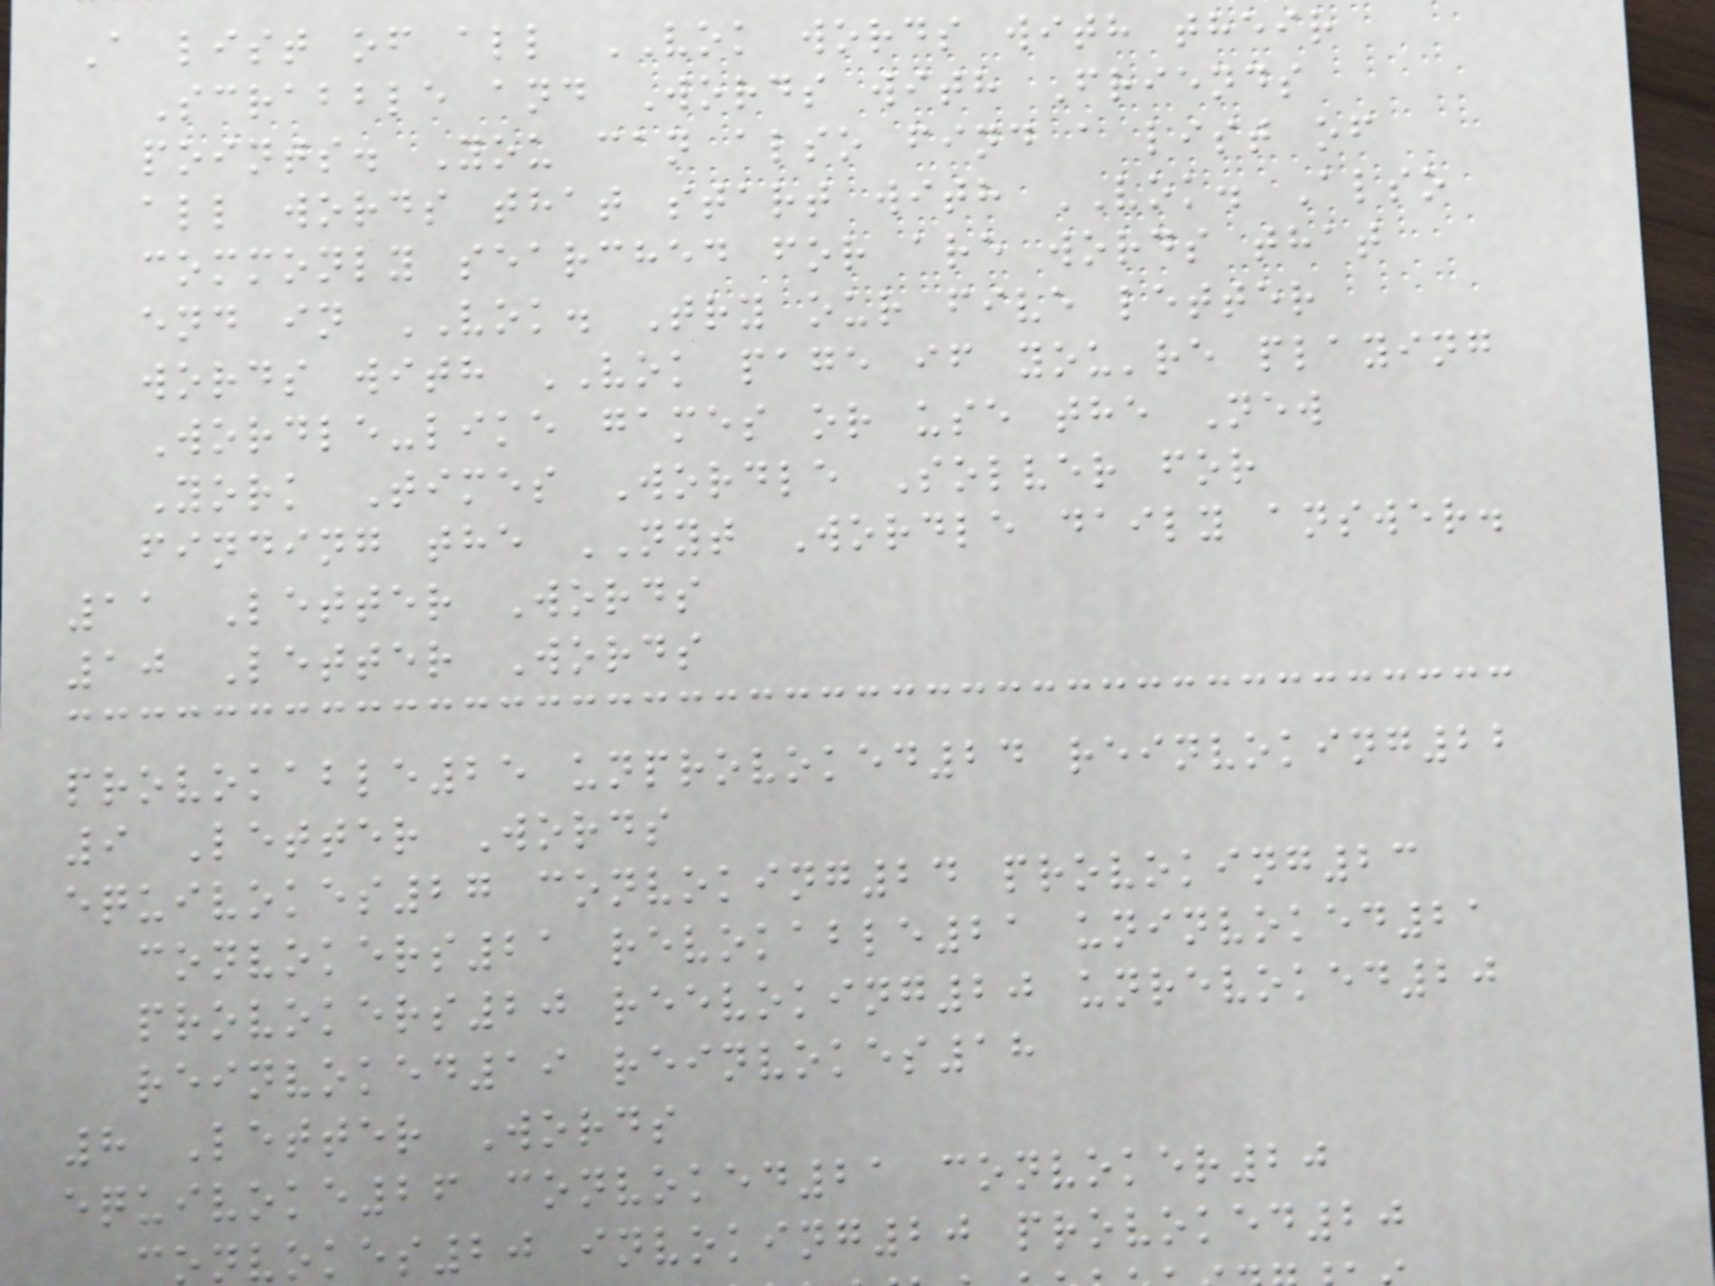A list of all VOK words with their
Scrabble and Words with Friends
points. You can also find a list of
all words that start with VOK. Also
commonly searched for are words that
end in VOK. Try our five letter
words with VOK page if you're playing
Wordle-like games or use the New
York Times Wordle Solver for
finding the NYT Wordle daily answer.
11 Letter Words
10 Letter Words
provokable25 unprovoked24 reinvoking22
9 Letter Words
equivokes27 convoking24 provoking23
convokers21 revokable21 uninvoked21
provokers20 reevoking20 unrevoked20
reinvoked19 reinvokes18
8 Letter Words
equivoke26 convoked21 convoker20
onvokes20 invoking20 provoked20
